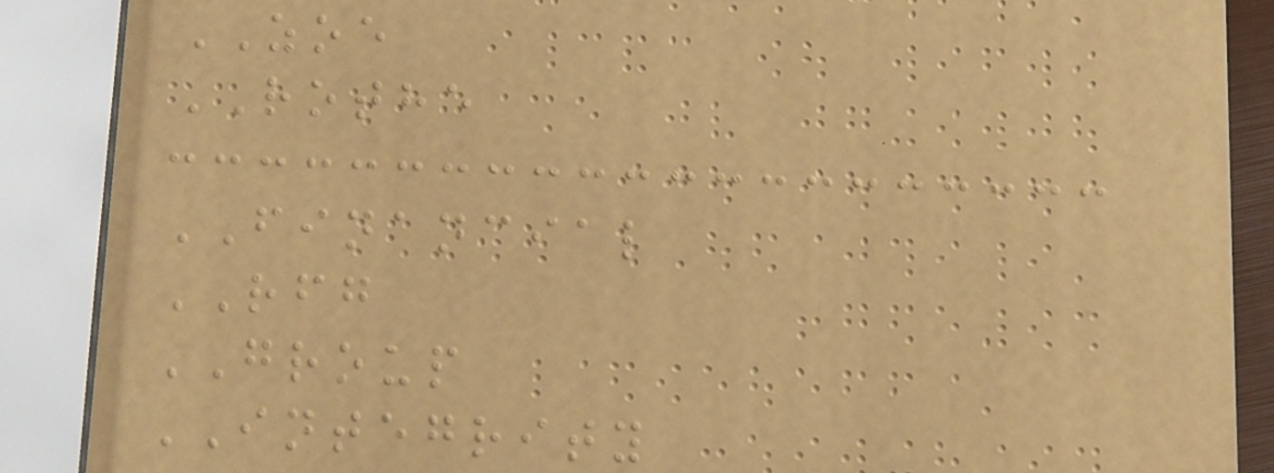ZOE
ROTHE
FINANCIAL
RFG
GROUP
INTEGRITY
